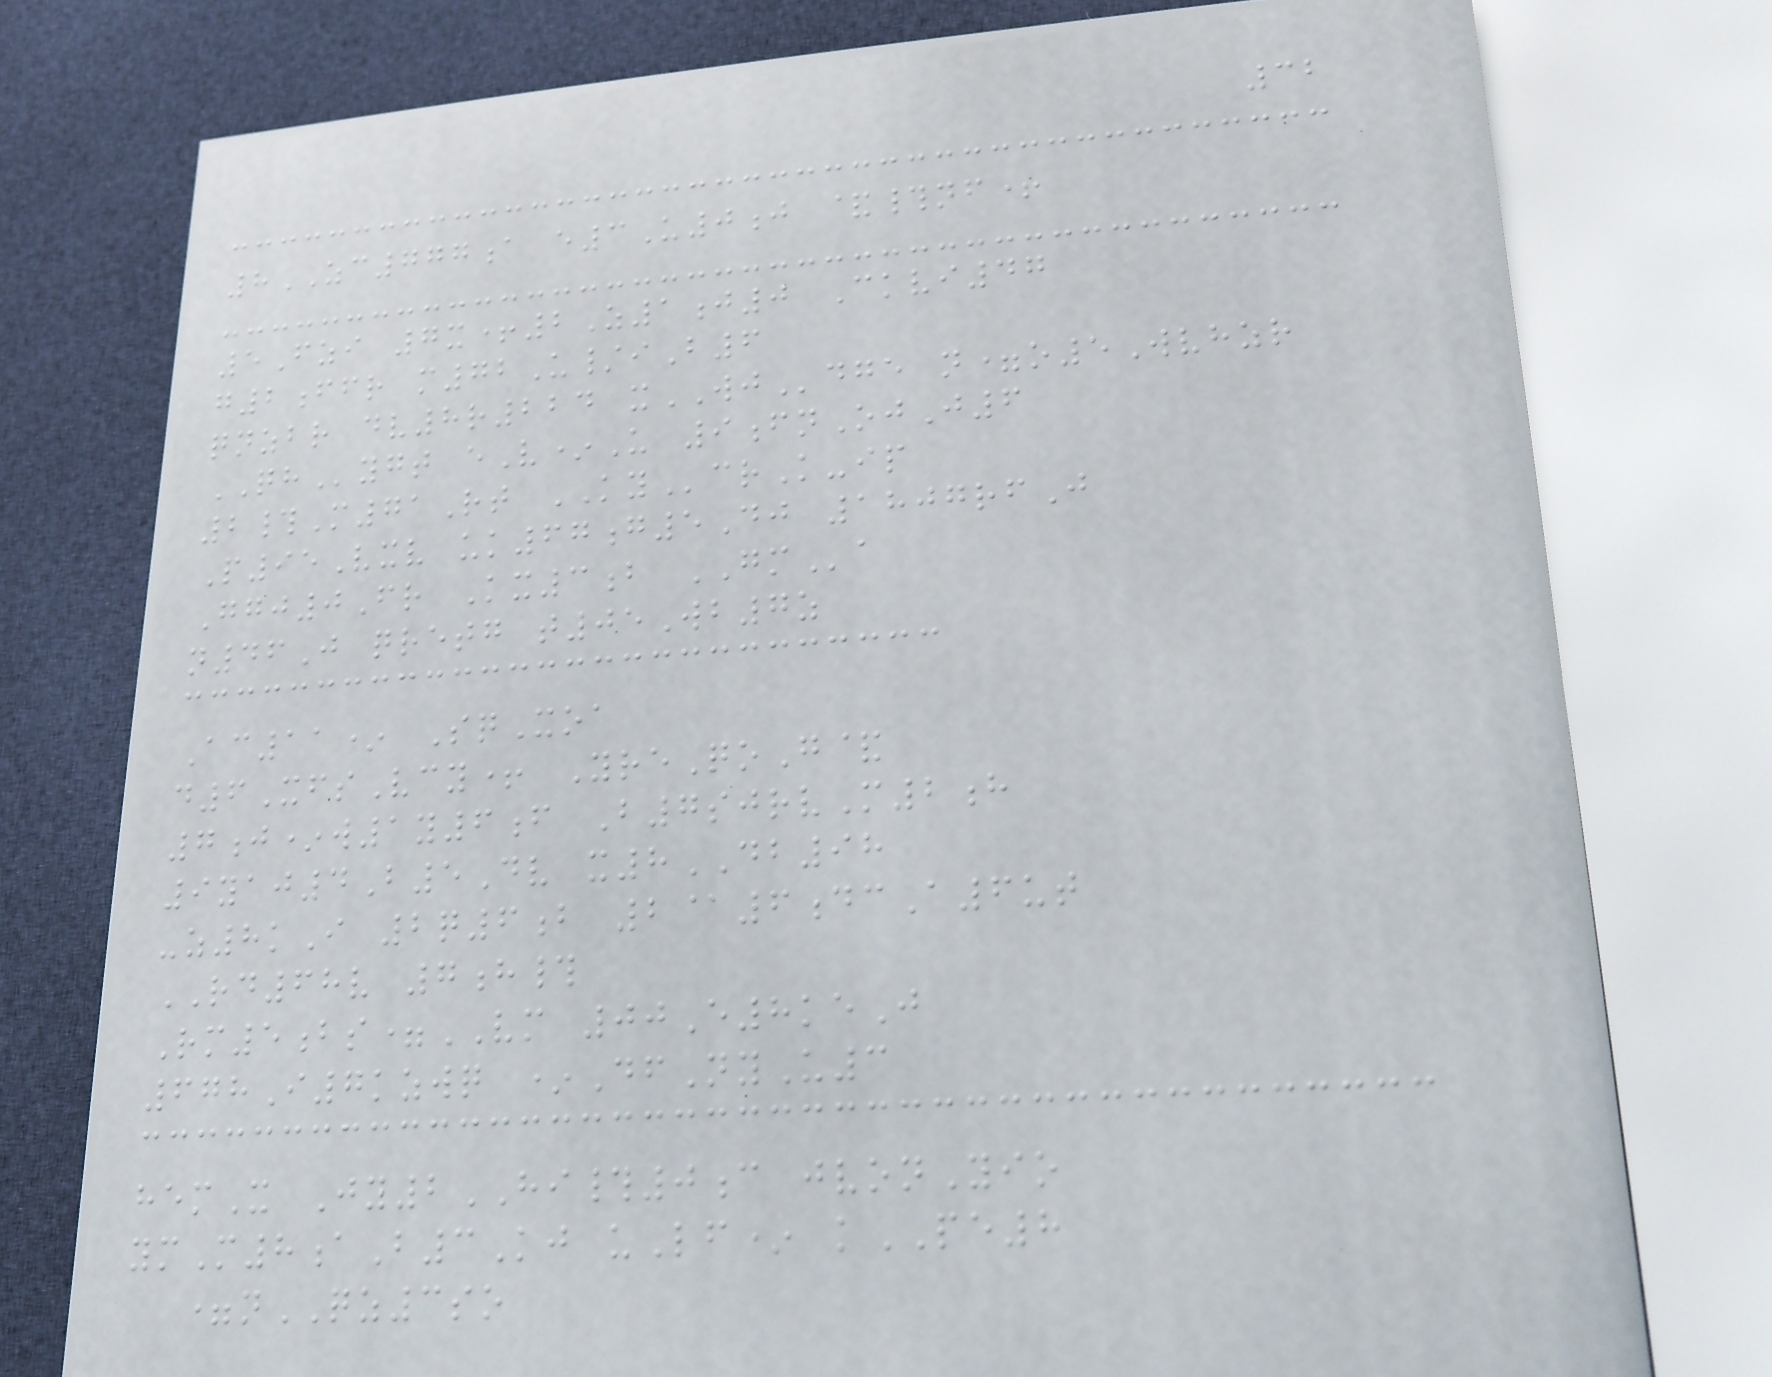32
8ZC777a e3U0j &#nf+
5Fzi 7x+2Z1j0 Ckvi47
g2ffr m72U/iB6
qnzbr dv8r224 xWJdge n=o5Wvhzr
QHygt eV*U 9fnOjJ6
2#M71Rt KYcrK-ip
P95Vxv uk67g5Dj 1807rfJ
Ggj0Fr Kx3b GMa
n46J qretg t05Wb7z
Ac11* SqXoa
d6XfsVcy+ YreQoG&
7j*w1y6f B7sjrvM2h
9yaj4B5Dv x8DB98
-z8kI 2q6b 2@6dcA6ut
RD68v 7h#
Rm5bs=VM 00E8keJ
678I7kzwq *DfNyU3
hemX Jy2HI#0c jvonYio
ymM8aB3Kj uLf* kPE8
=nQZ3so
